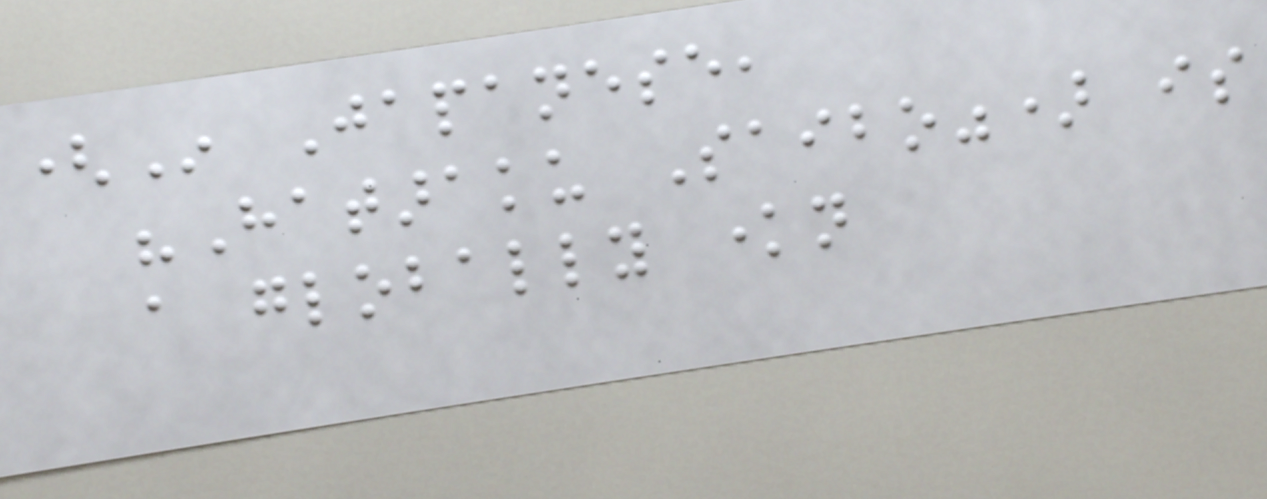(In Japanese,
"Hataraku Saibo") is
a globally known
